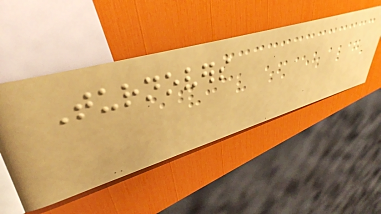Turnovers
